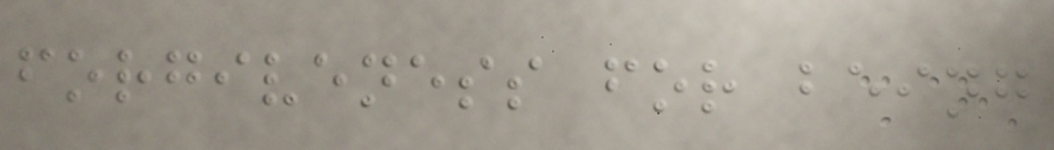forgiveness for being
